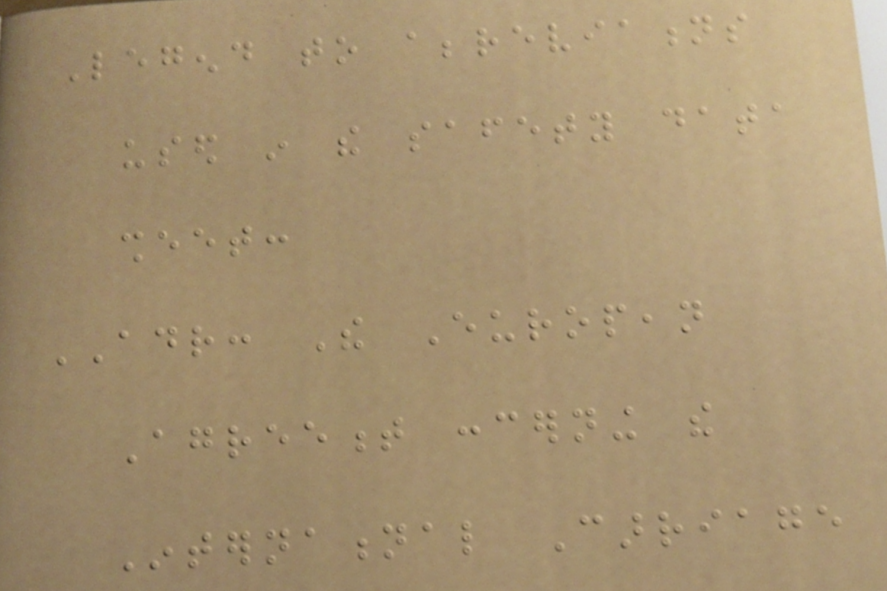Legend to abbreviations
used in the safety data
sheet:
ADR: The European
Agreement concerning the
International Carriage
